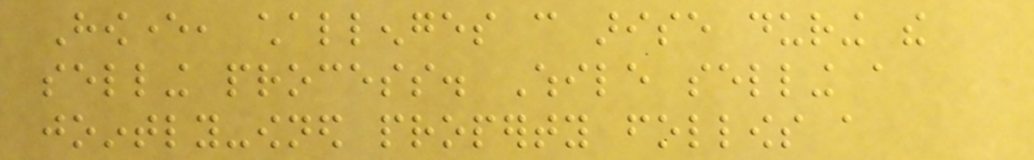However, challenges can arise during the
selling process. While selling a
jointly-owned property follows a
